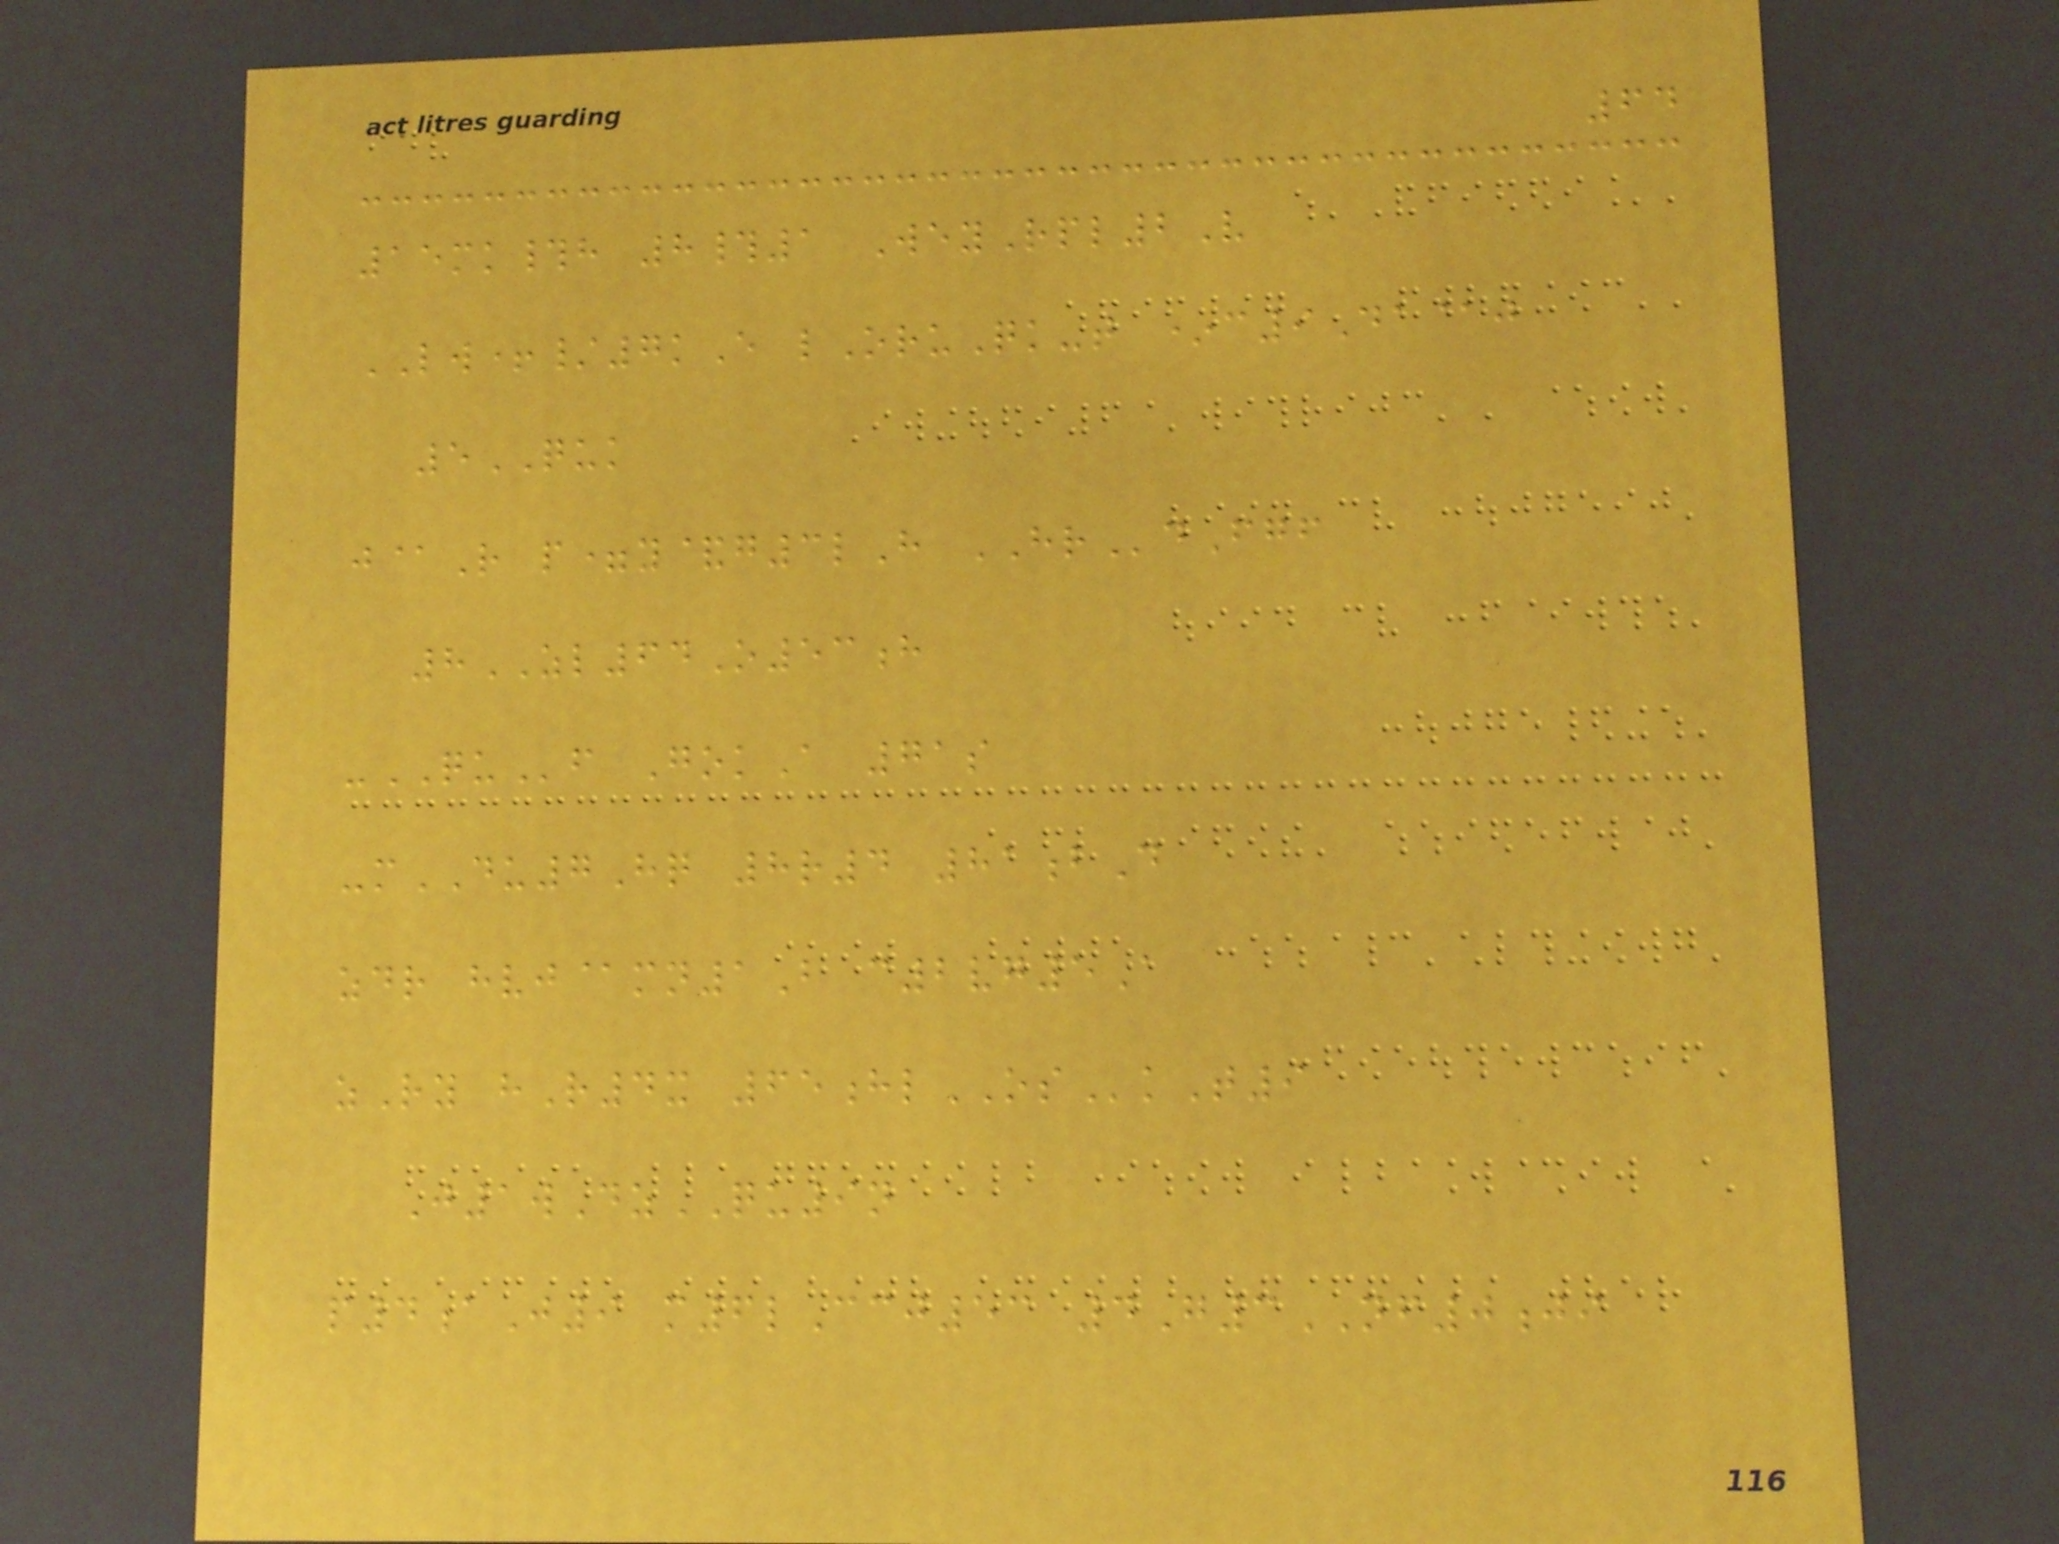64
15mk#h 8#1 WeyRpl2V
LW+/7kE lOruQk-t *c9Da@j
5QUK
j@R p=y&g3lH HRdFgf
8ZL64O53h
-QUf GokA 71s
-mDU7Hq 8r4 81bD
zdr hvj@mn1B c2vg5A
zRy hR4x 65hlOSkT9
J1wDzQU9n
p4aJ9 m6lCcj53 4G3NF0ji
